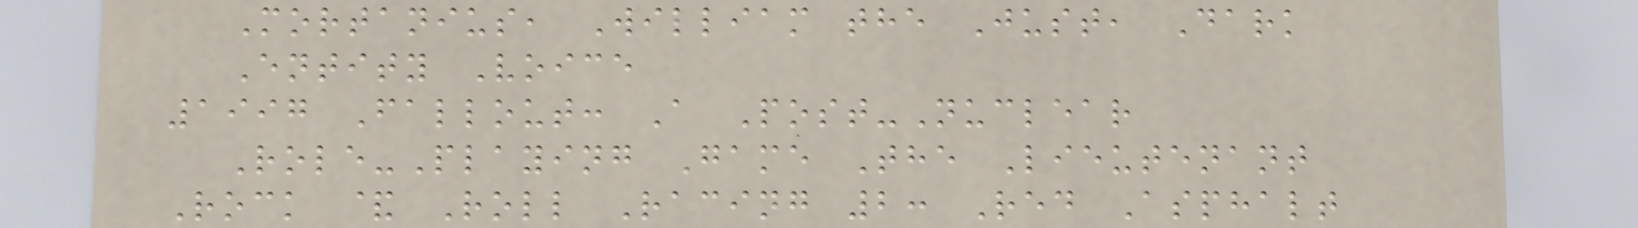Mortanius, William the Just, Dark
Entity Voice
1997 Fallout: A Post-Nuclear
Role-Playing Game The Lieutenant
Rock & Roll Racing 2: Red Asphalt
